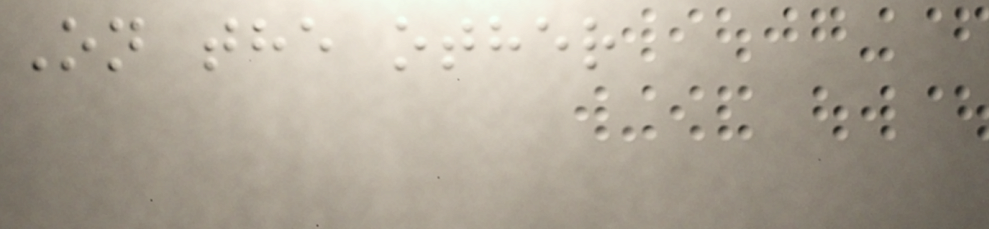On the other
